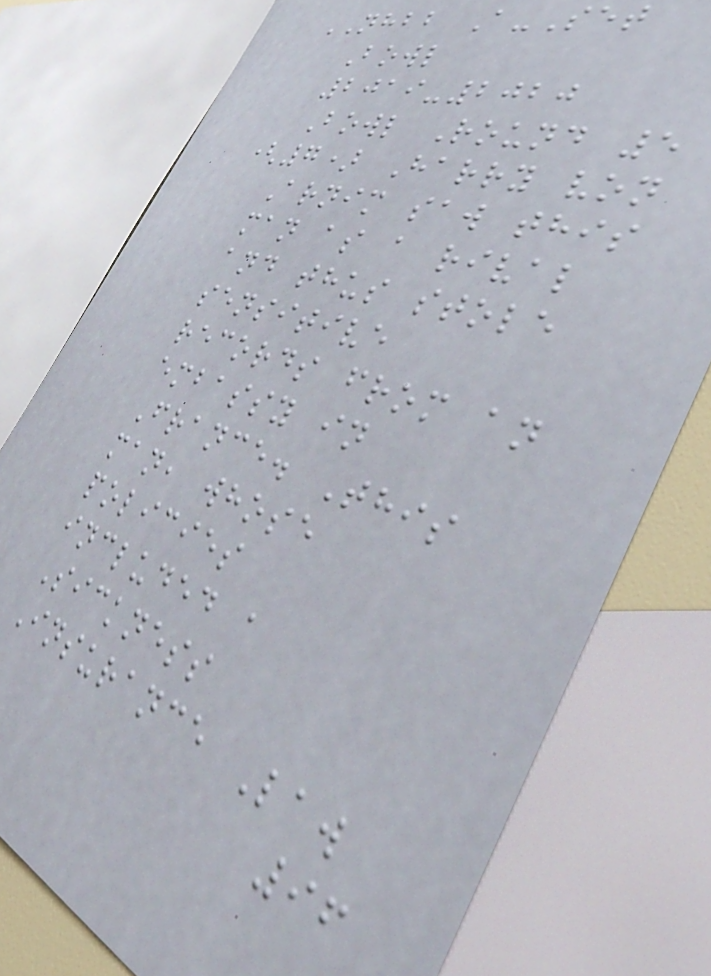NHBB A-Set
Bowl
2019-2020
Bowl Round 5
(7) Harry von
Arnim saw this
man as a rival
and thus stole
sensitive
records from an
embassy in
France. This
man, whose
policies
included a
Sickness
Insurance Law
96
